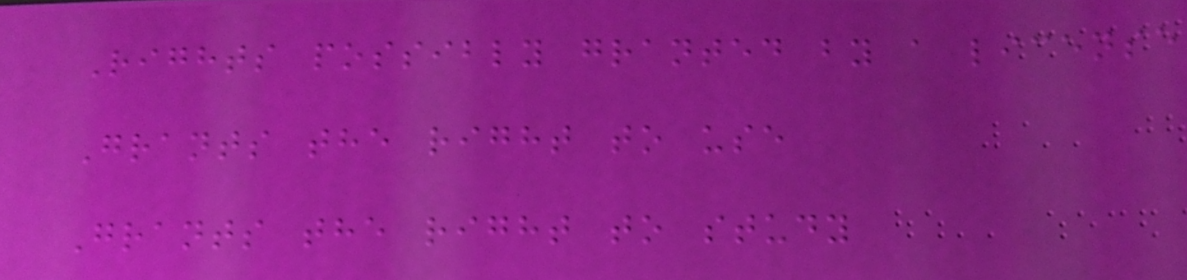Rights possibly granted by a license
Grants the right to use
Grants the right to study
